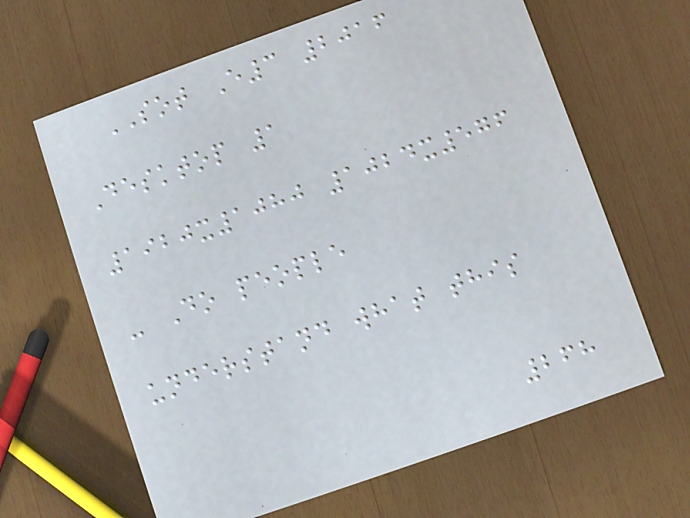SOT E3 2016
Desktop 1
1920x1080 1024x576
- Do people
understand what this
268
